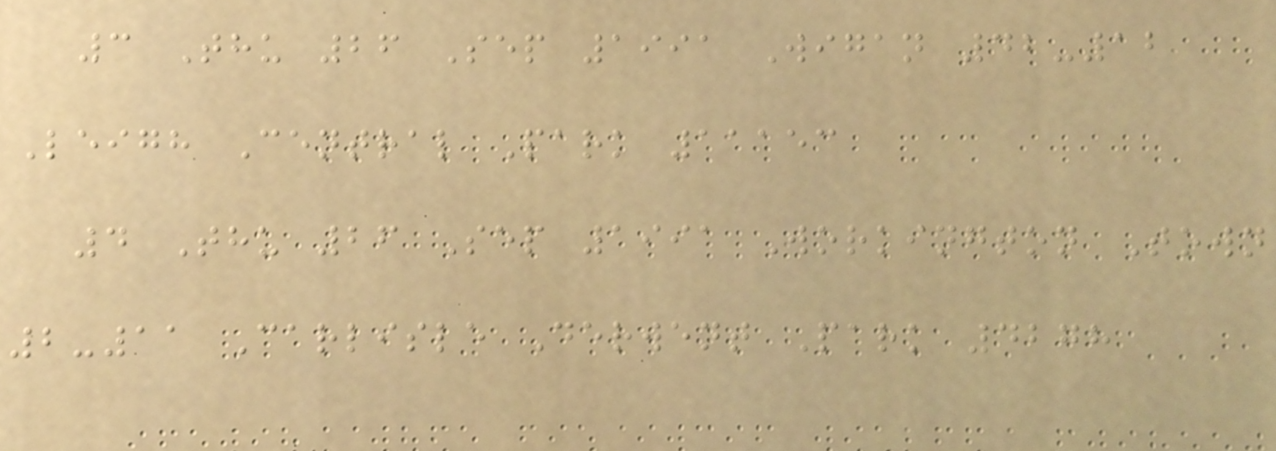3 Thu 26 Sep 1991 Wigan 42-12
Leigh Central Park 11153
4 Thu 26 Sep 1991 Workington Town
2-11 Carlisle Derwent Park 4278
